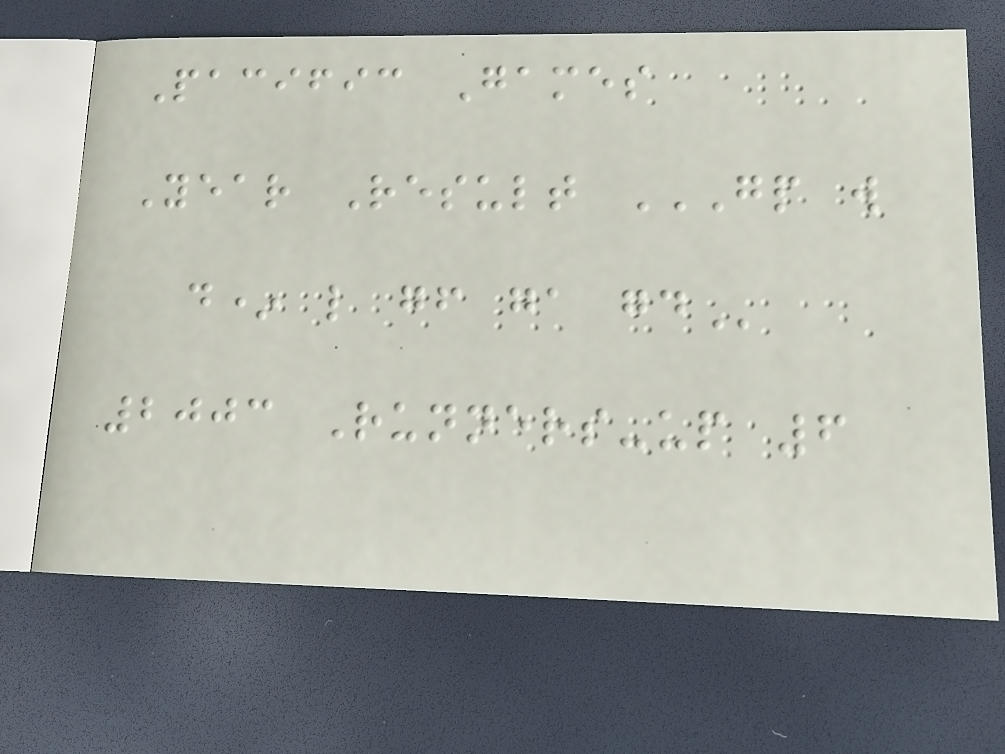Pacific Games
Year Result GP W
D* L GF GA GD
2003 Runners-up 6
